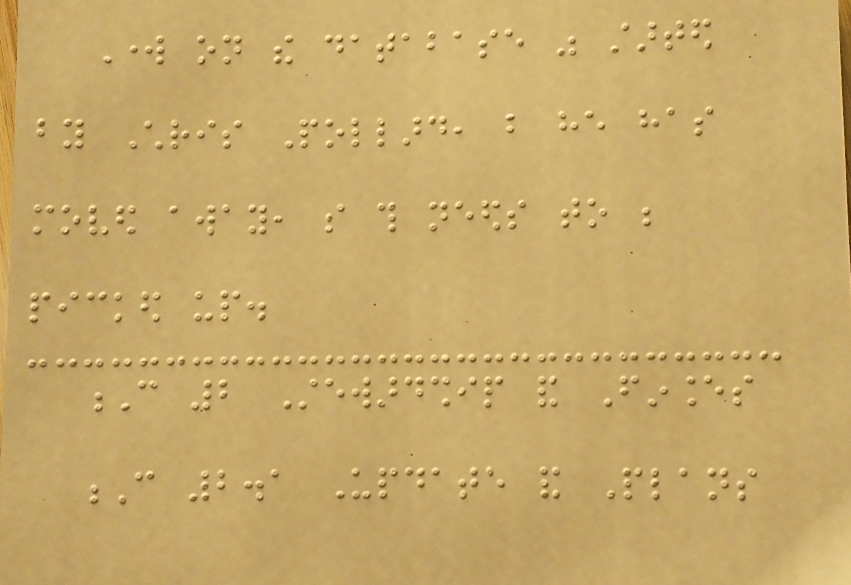Work on the database was started
by Chris Pollard, but he has
moved away, so this needs to be
picked up.
C 2 Stewardship and Finances
C 2.1 Update and Plans
